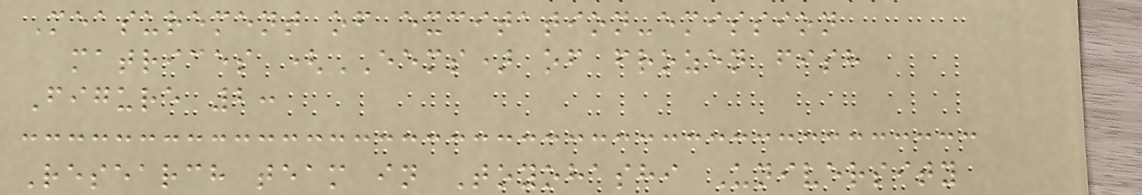Measurement of excitation-emission
matrices (EEMS) of frozen fish
Figure 2:
Research team in Toyohashi University
